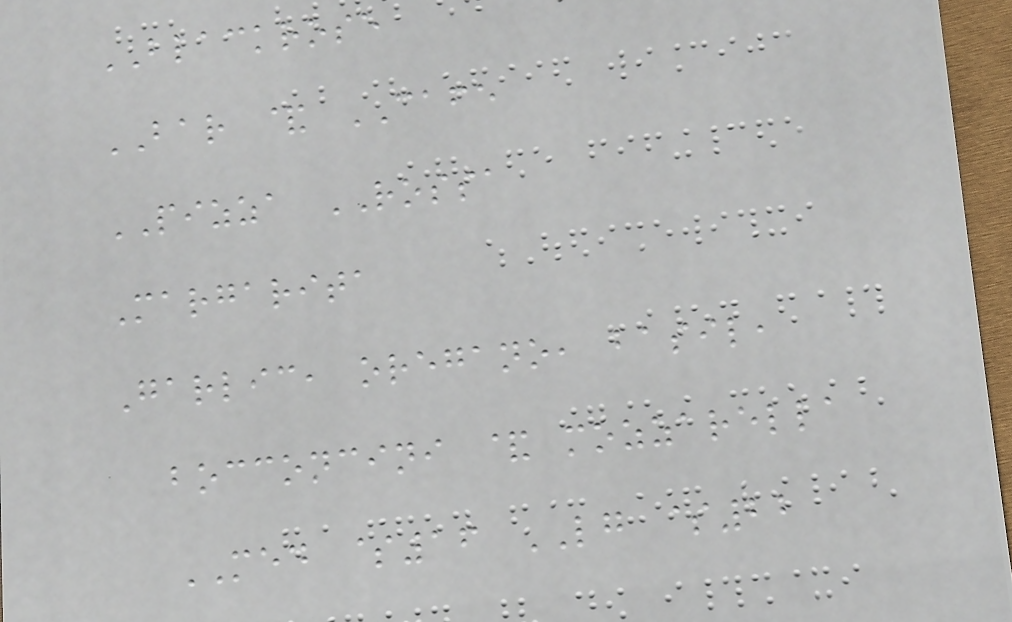BLACKROSE
BAR & CAFE
PIZZA ROSSA
Margarita
Garlic, oregano, basil,
bocconcini & mozzarella
MED $16 LG $22
